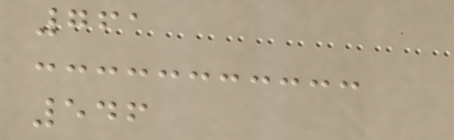761
546
